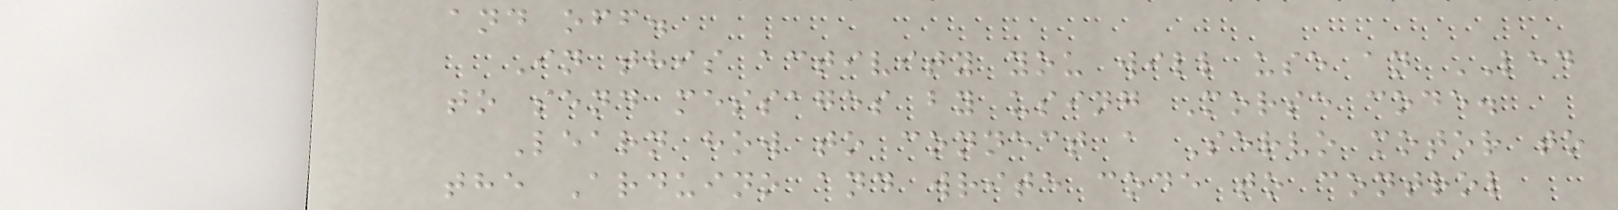and off.
In this activity you will use an LED
to send messages by using Morse code.
Learn how to connect a Servo motor to
the Arduino and write code to control
